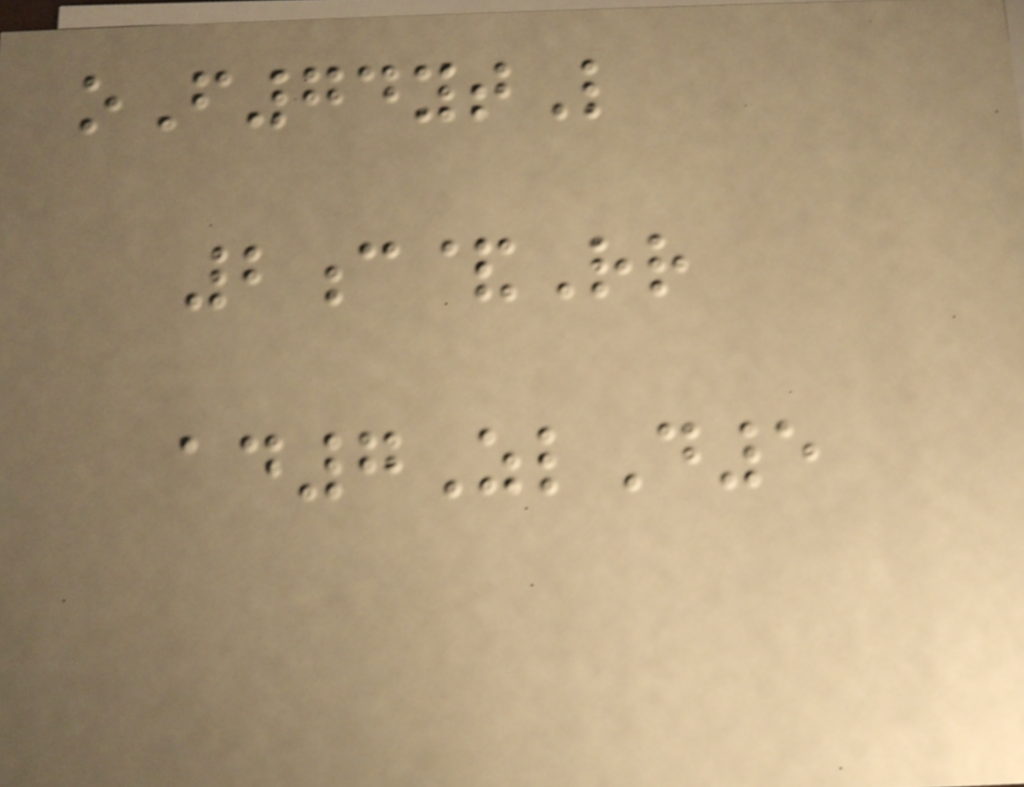oF74ytL
2c&Rr
ad7ZlD5
